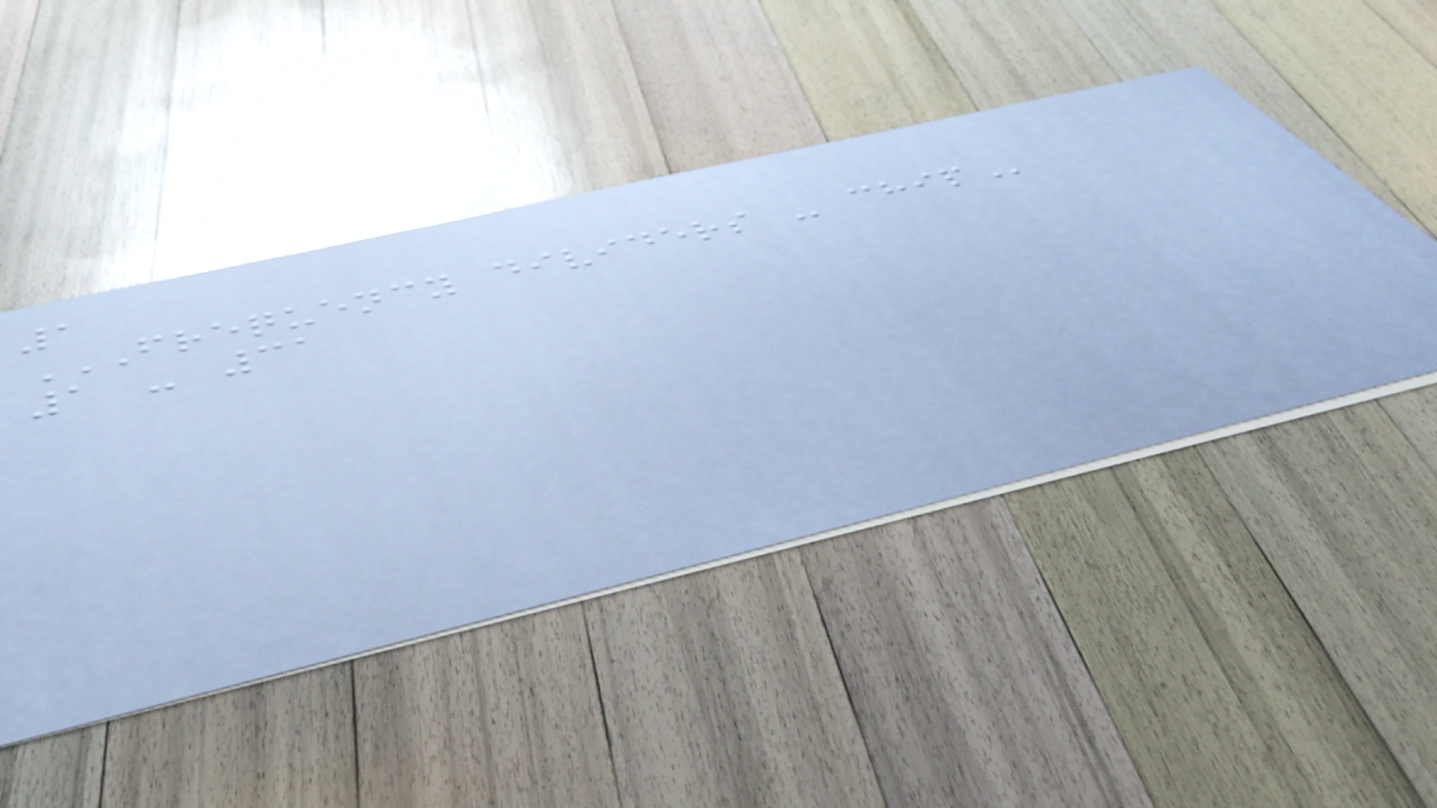1
FREQUENCY DIVIDERS - CHIP
1 - 31
